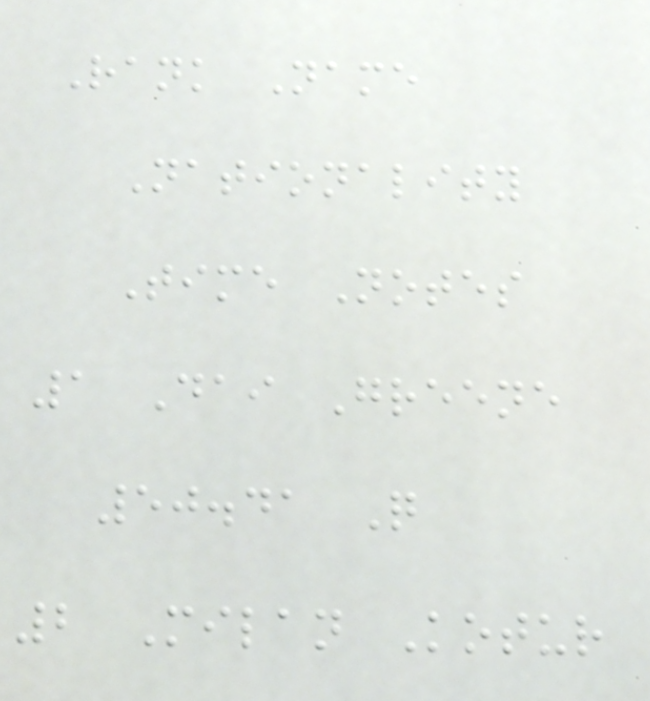Rank Name
Nationality
Time Notes
1 Dai Greene
50.41 Q
2 Milan Kotur
